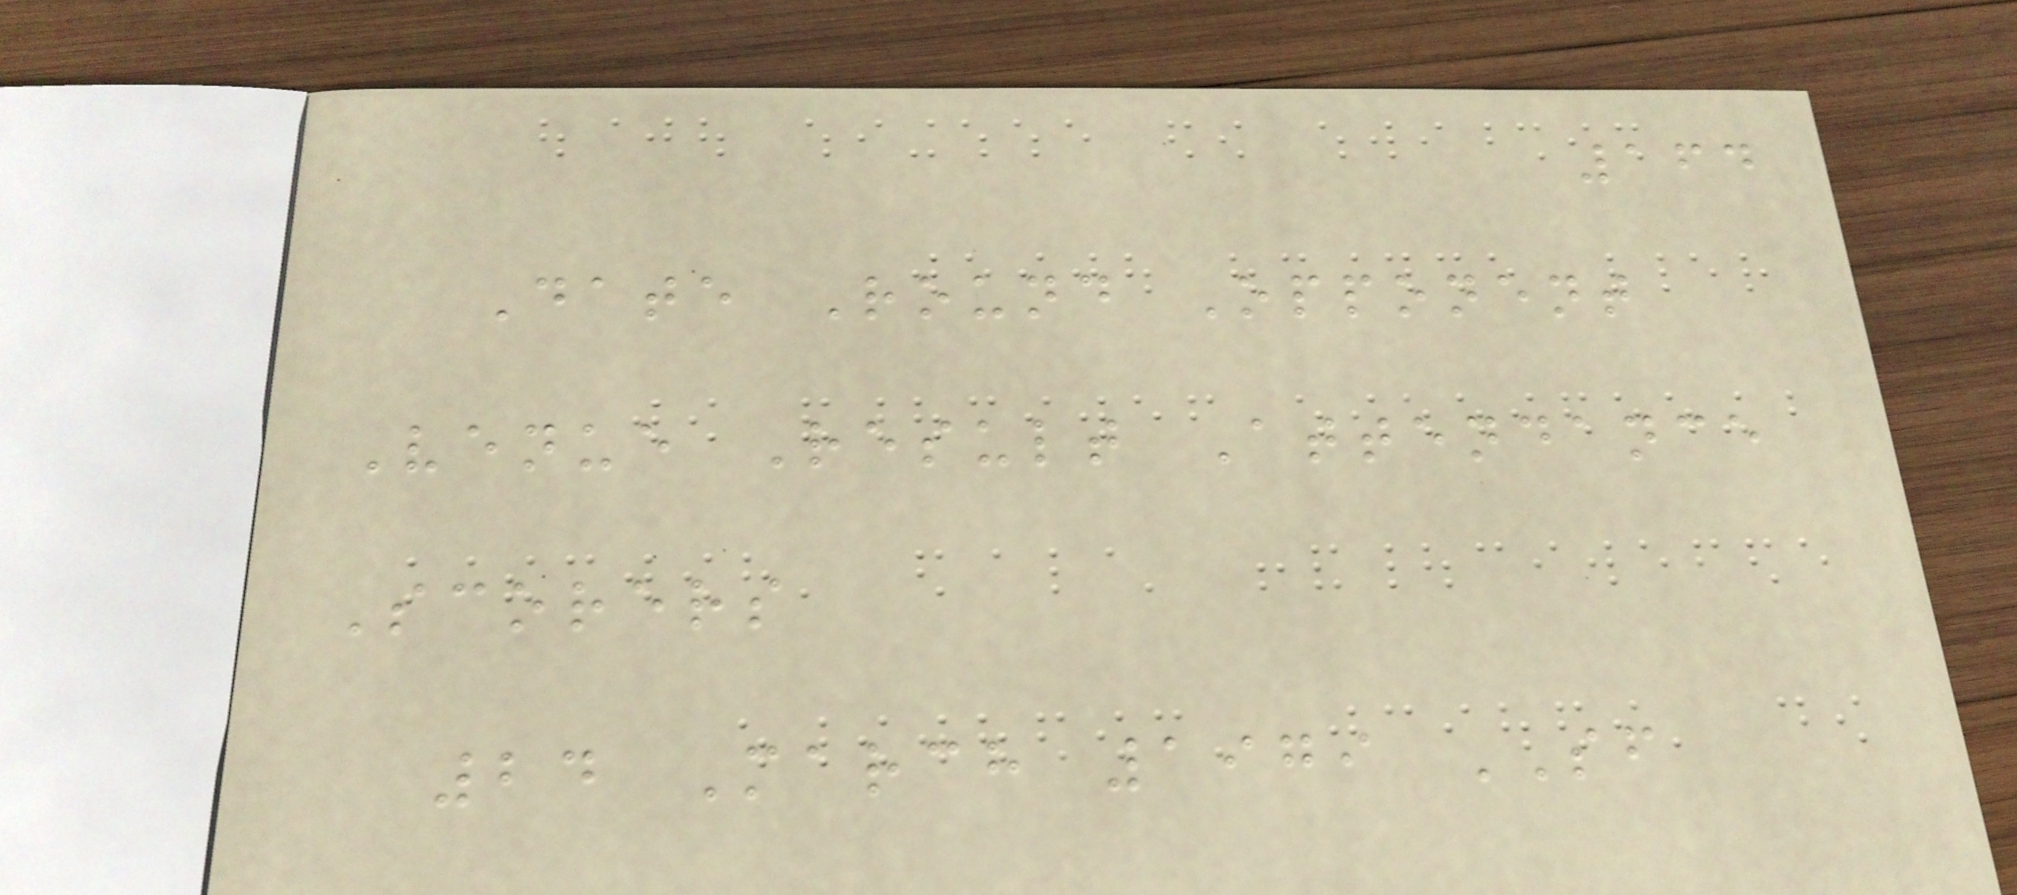164
Date Round Opponent
Venue Result Attendance
Scorers
24 March 1979 SF
